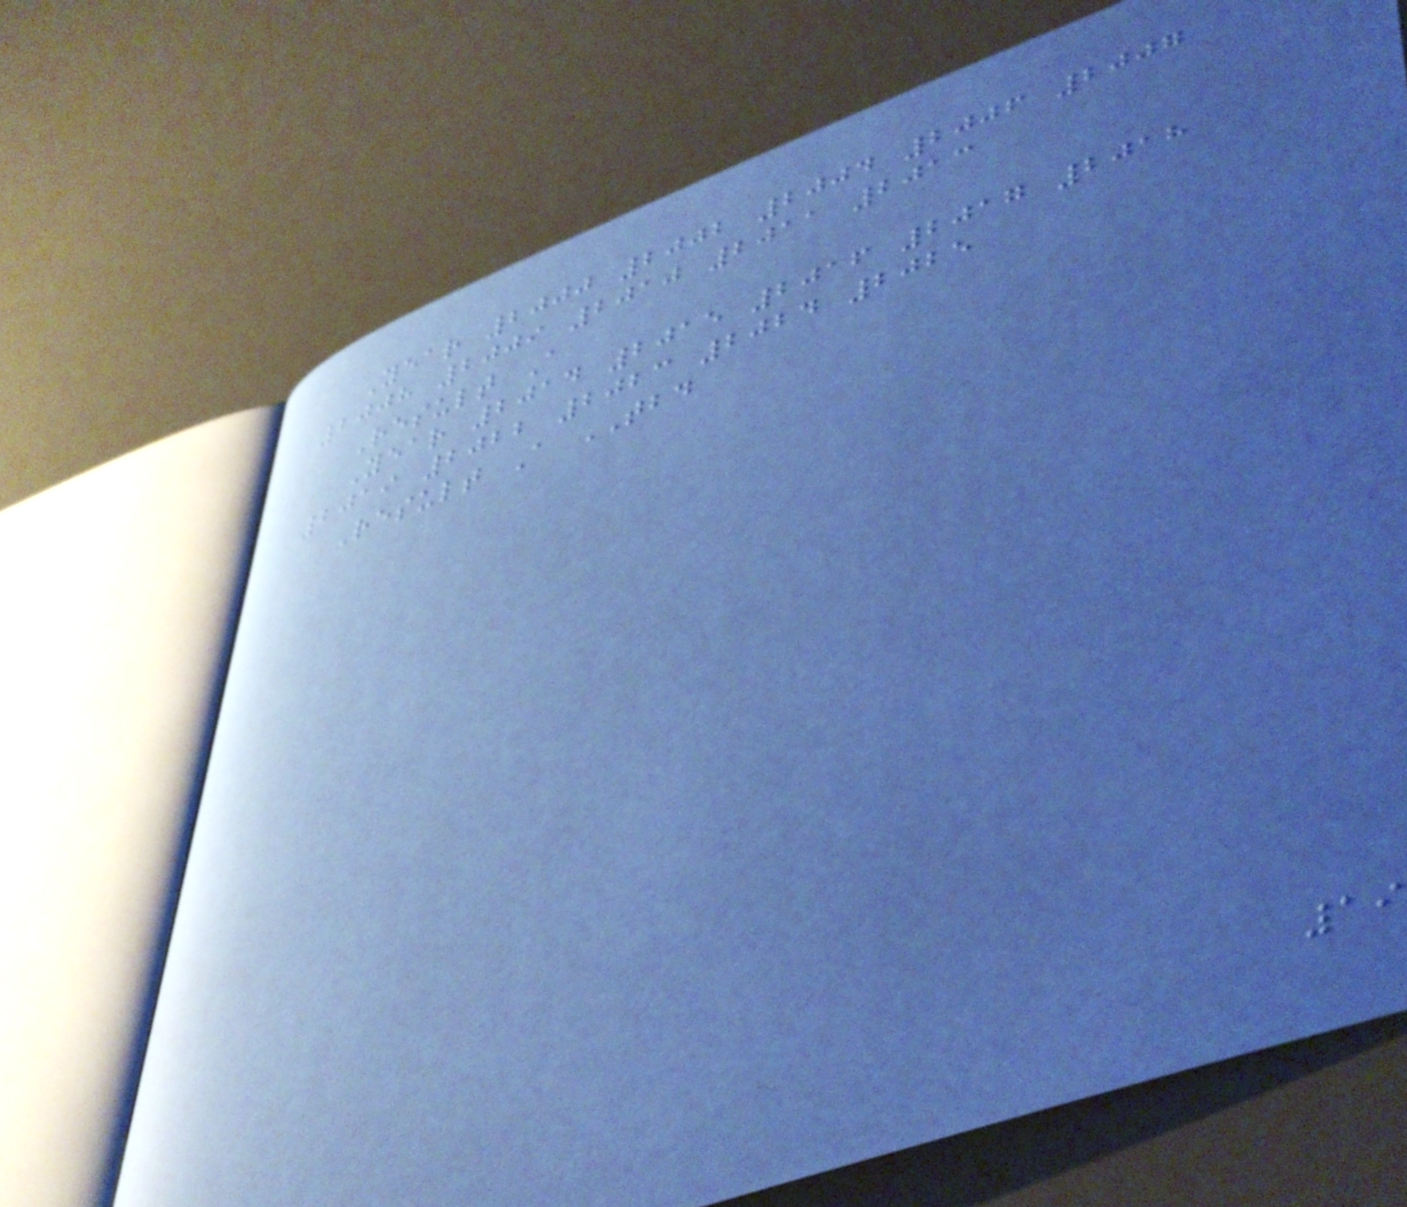Year 2000 2002 2004 2006 2007
2008 2009 2010 2011 2013
Result A
Year 2014 2015 2016 2017 2018
2019 2022 2023 2024 2025
Result A TBD
19
